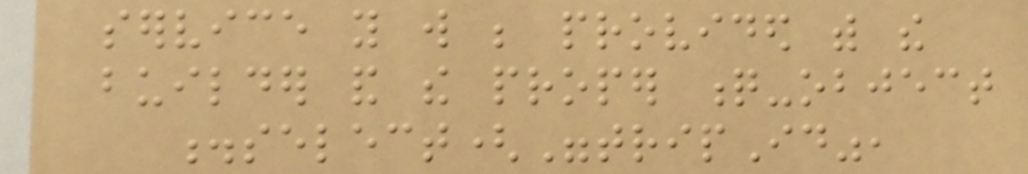service you will be provided with the
builder and the proper q-object
.select("tripId",
